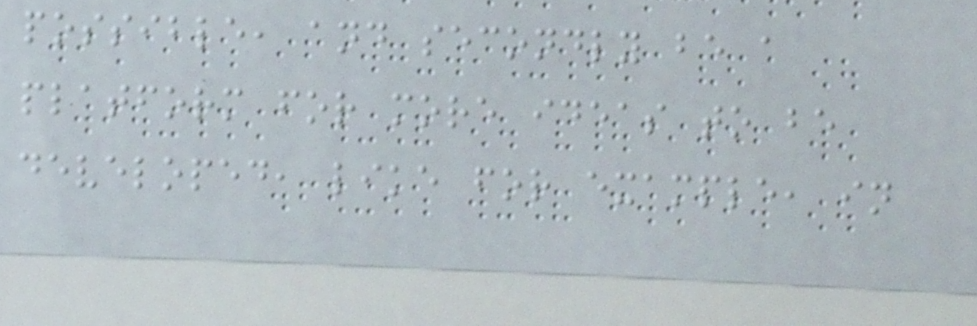possible, and secondly be a
platform for more ideas to be
developed, like for example, in
